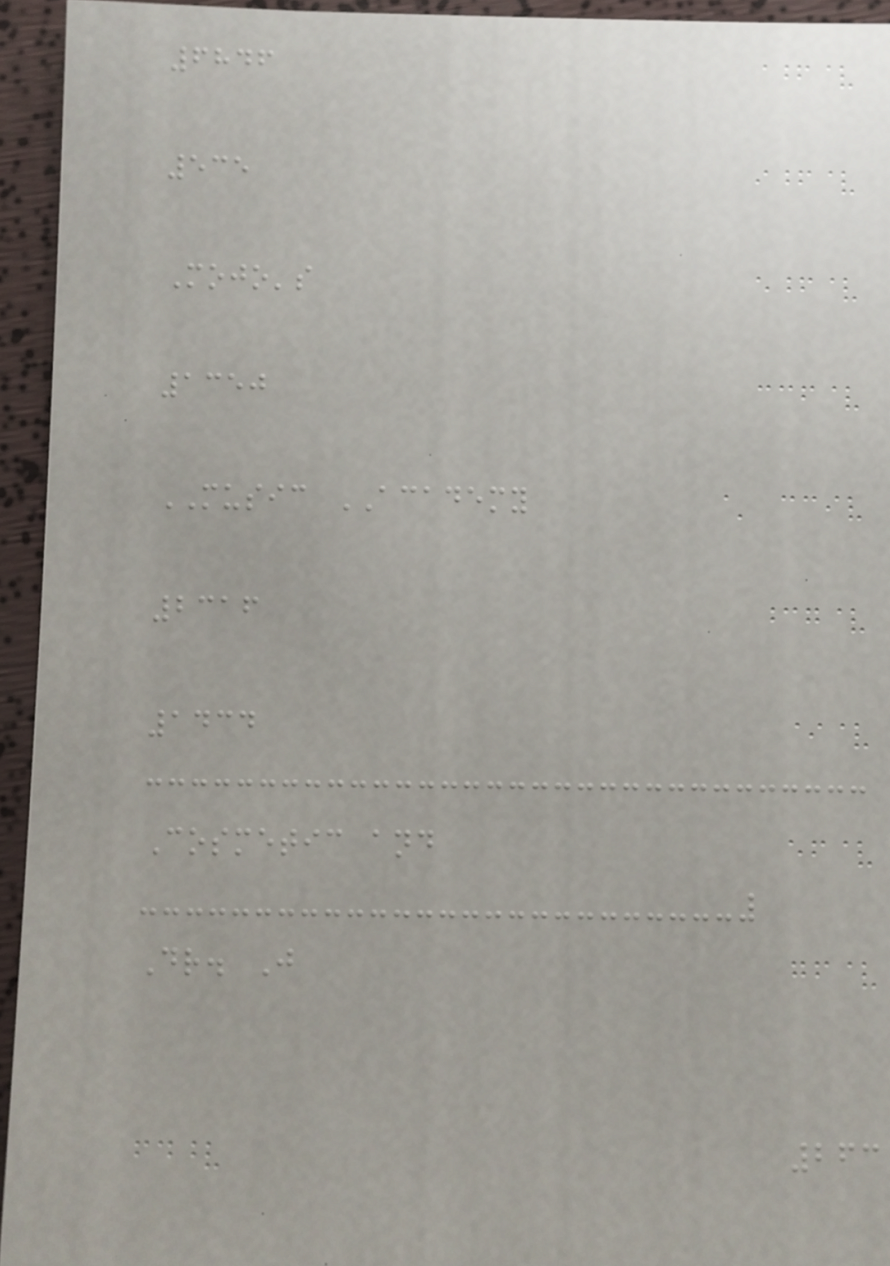6846
535
Mojo's
1350
MUSIC ACADEMY
2316
1434
Cosmetic and
Dr. J
263
